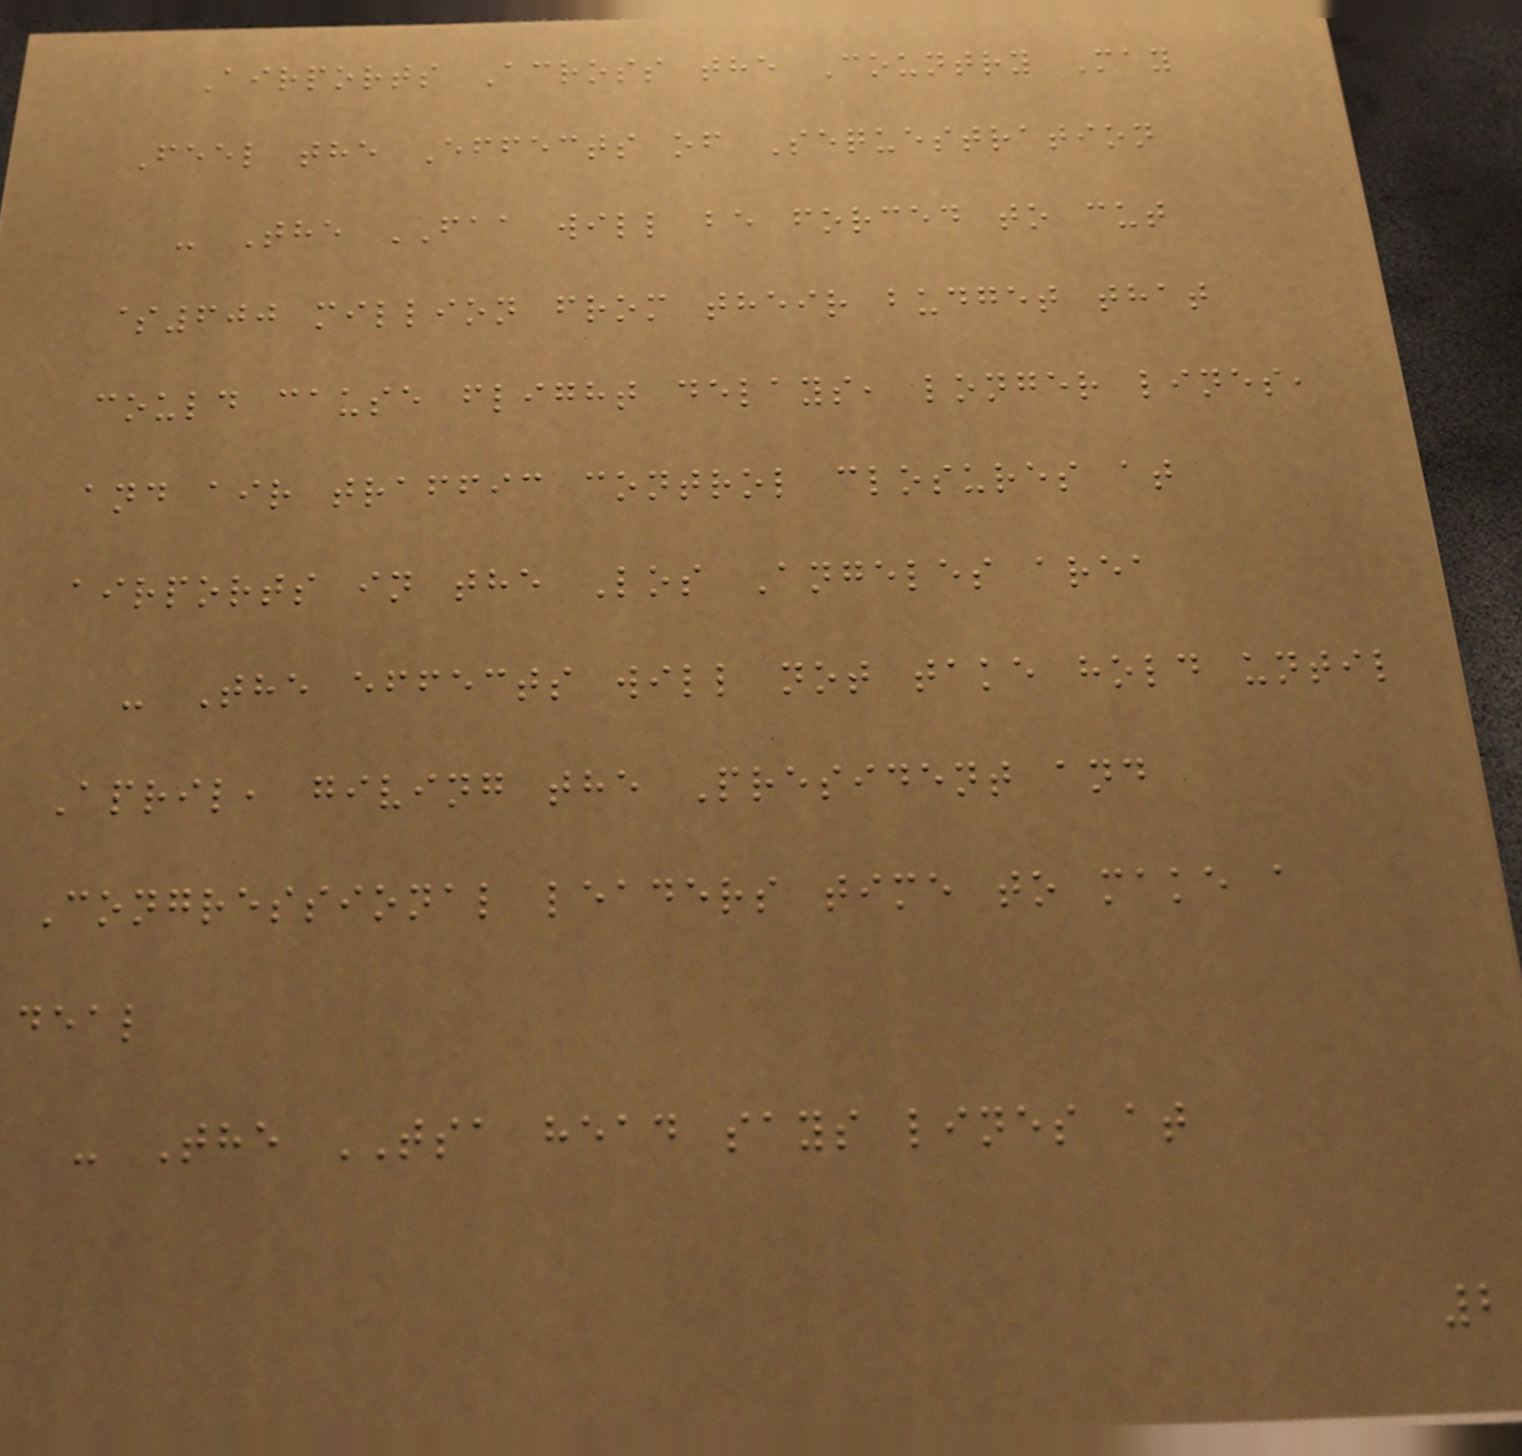Airports Across the Country May
Feel the Effects of Sequestration
- The FAA will be forced to cut
$600 million from their budget that
could cause flight delays, longer lines,
and air traffic control closures at
airports in the Los Angeles area
- The effects will not take hold until
April, giving the President and
Congressional leaders time to make a
deal
- The TSA head says lines at
2
